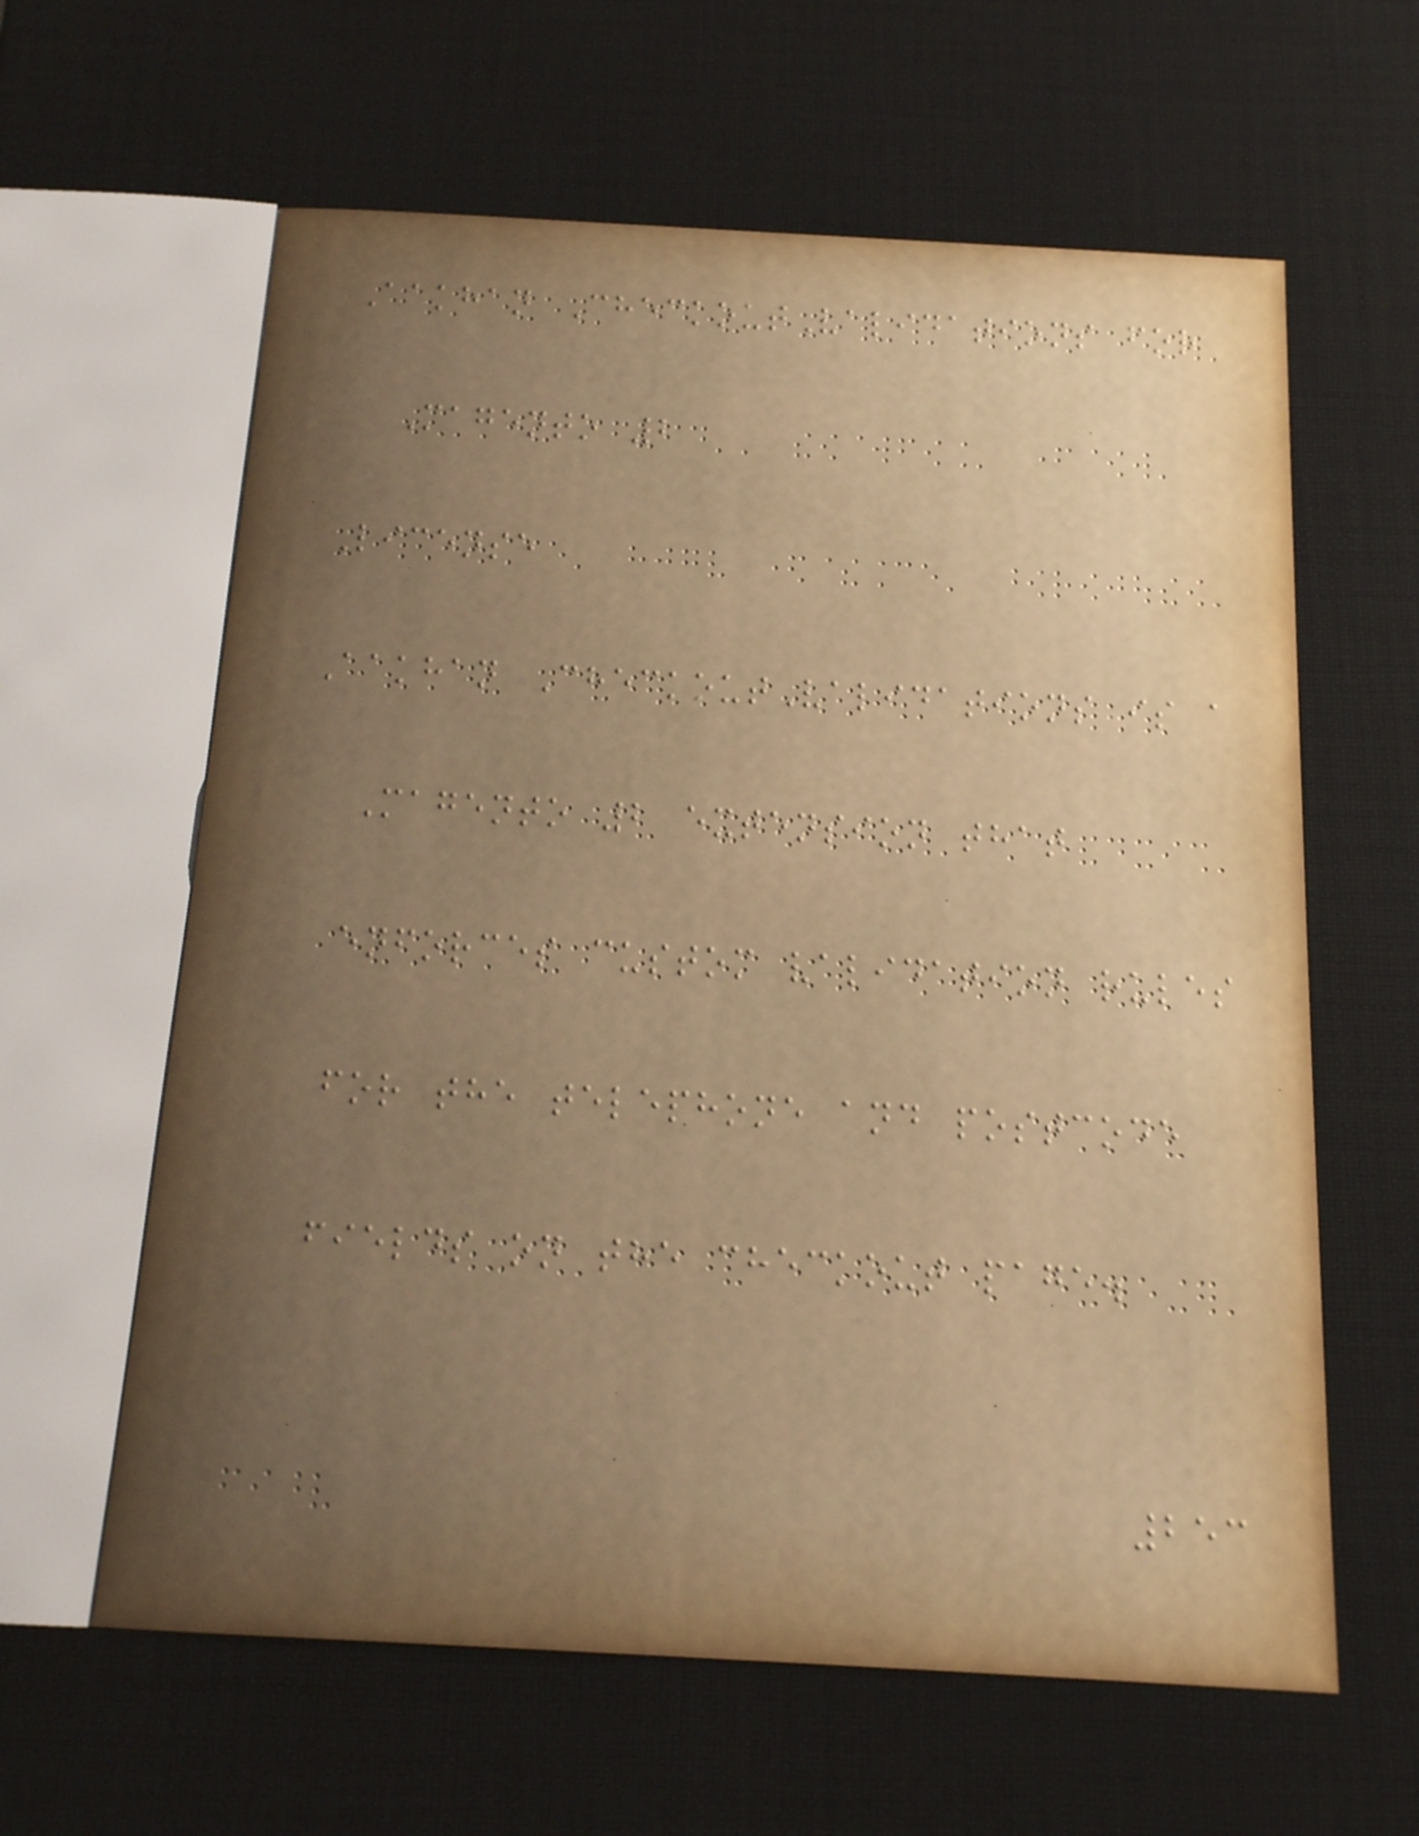Aakhan CheckoutValidations for
Magento 2
License
Aakhan CheckoutValidations is a
Magento 2 extension that
enforces custom validation rules
for the telephone and postcode
fields on the checkout page.
253
